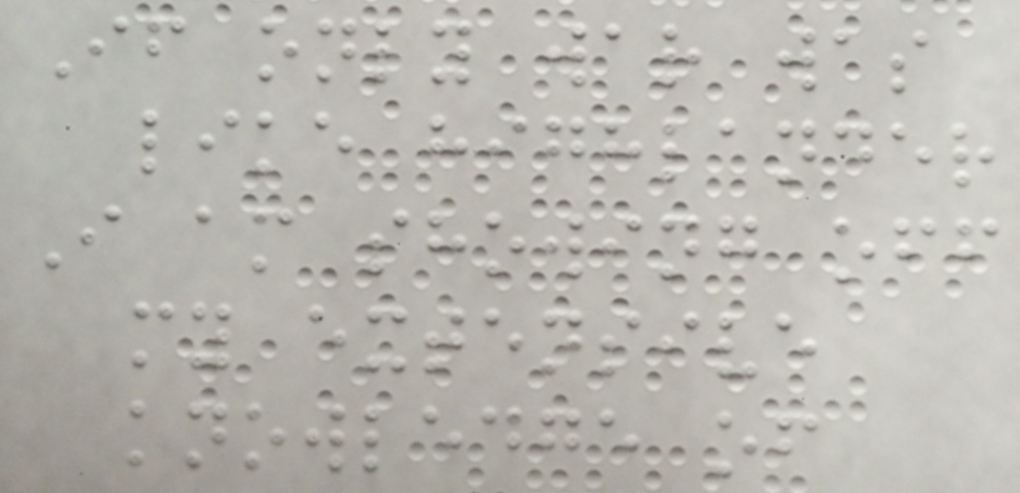If only war was
like highlander
I am showing off
my extensive
knowledge of
